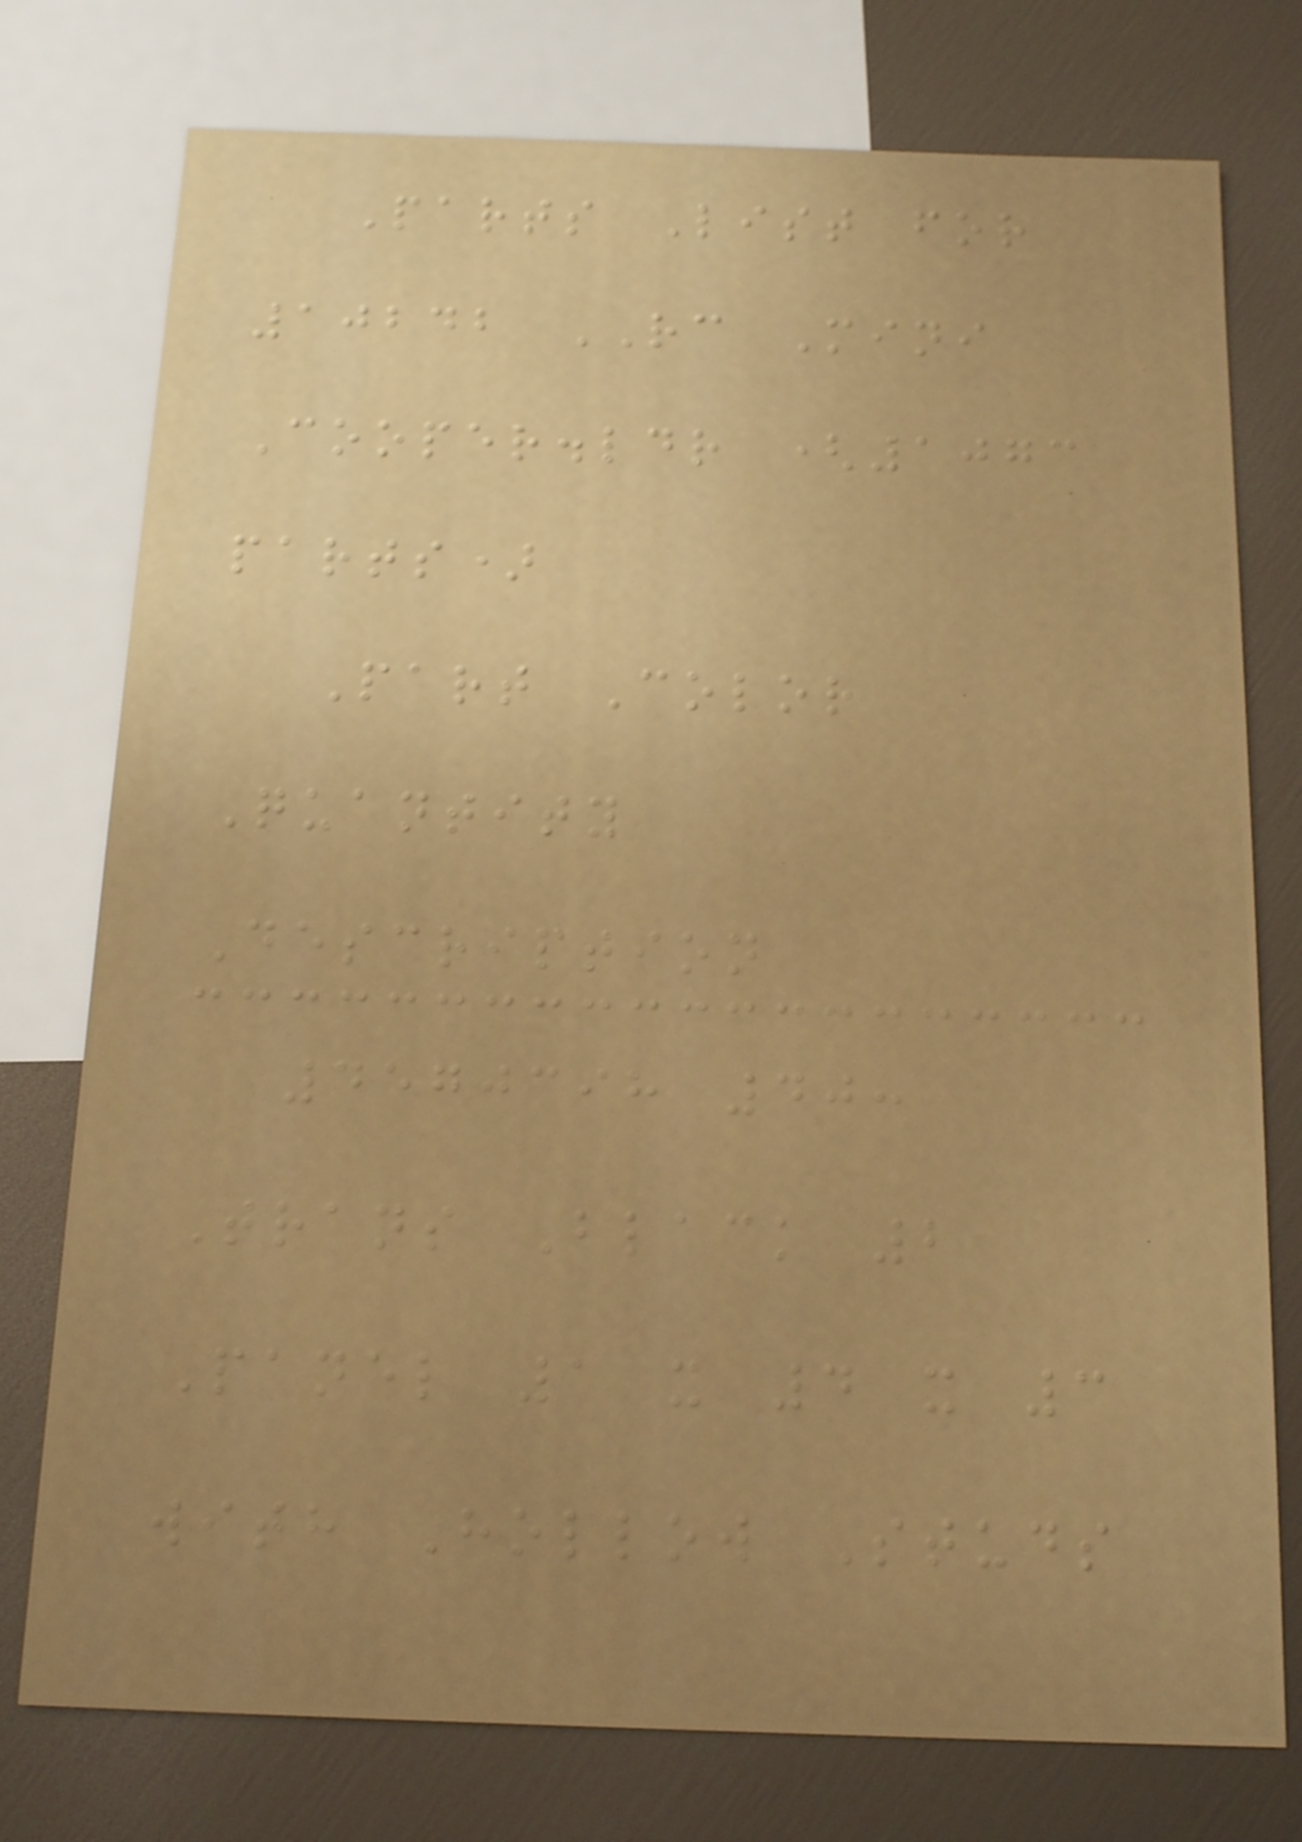Parts List for
10242 RC Mini
Cooper.ldr (1073
parts)
Part Color
Quantity
Description
4570398 40:
Trans Black 2
Panel 1 x 4 x 3
with Hollow Studs
